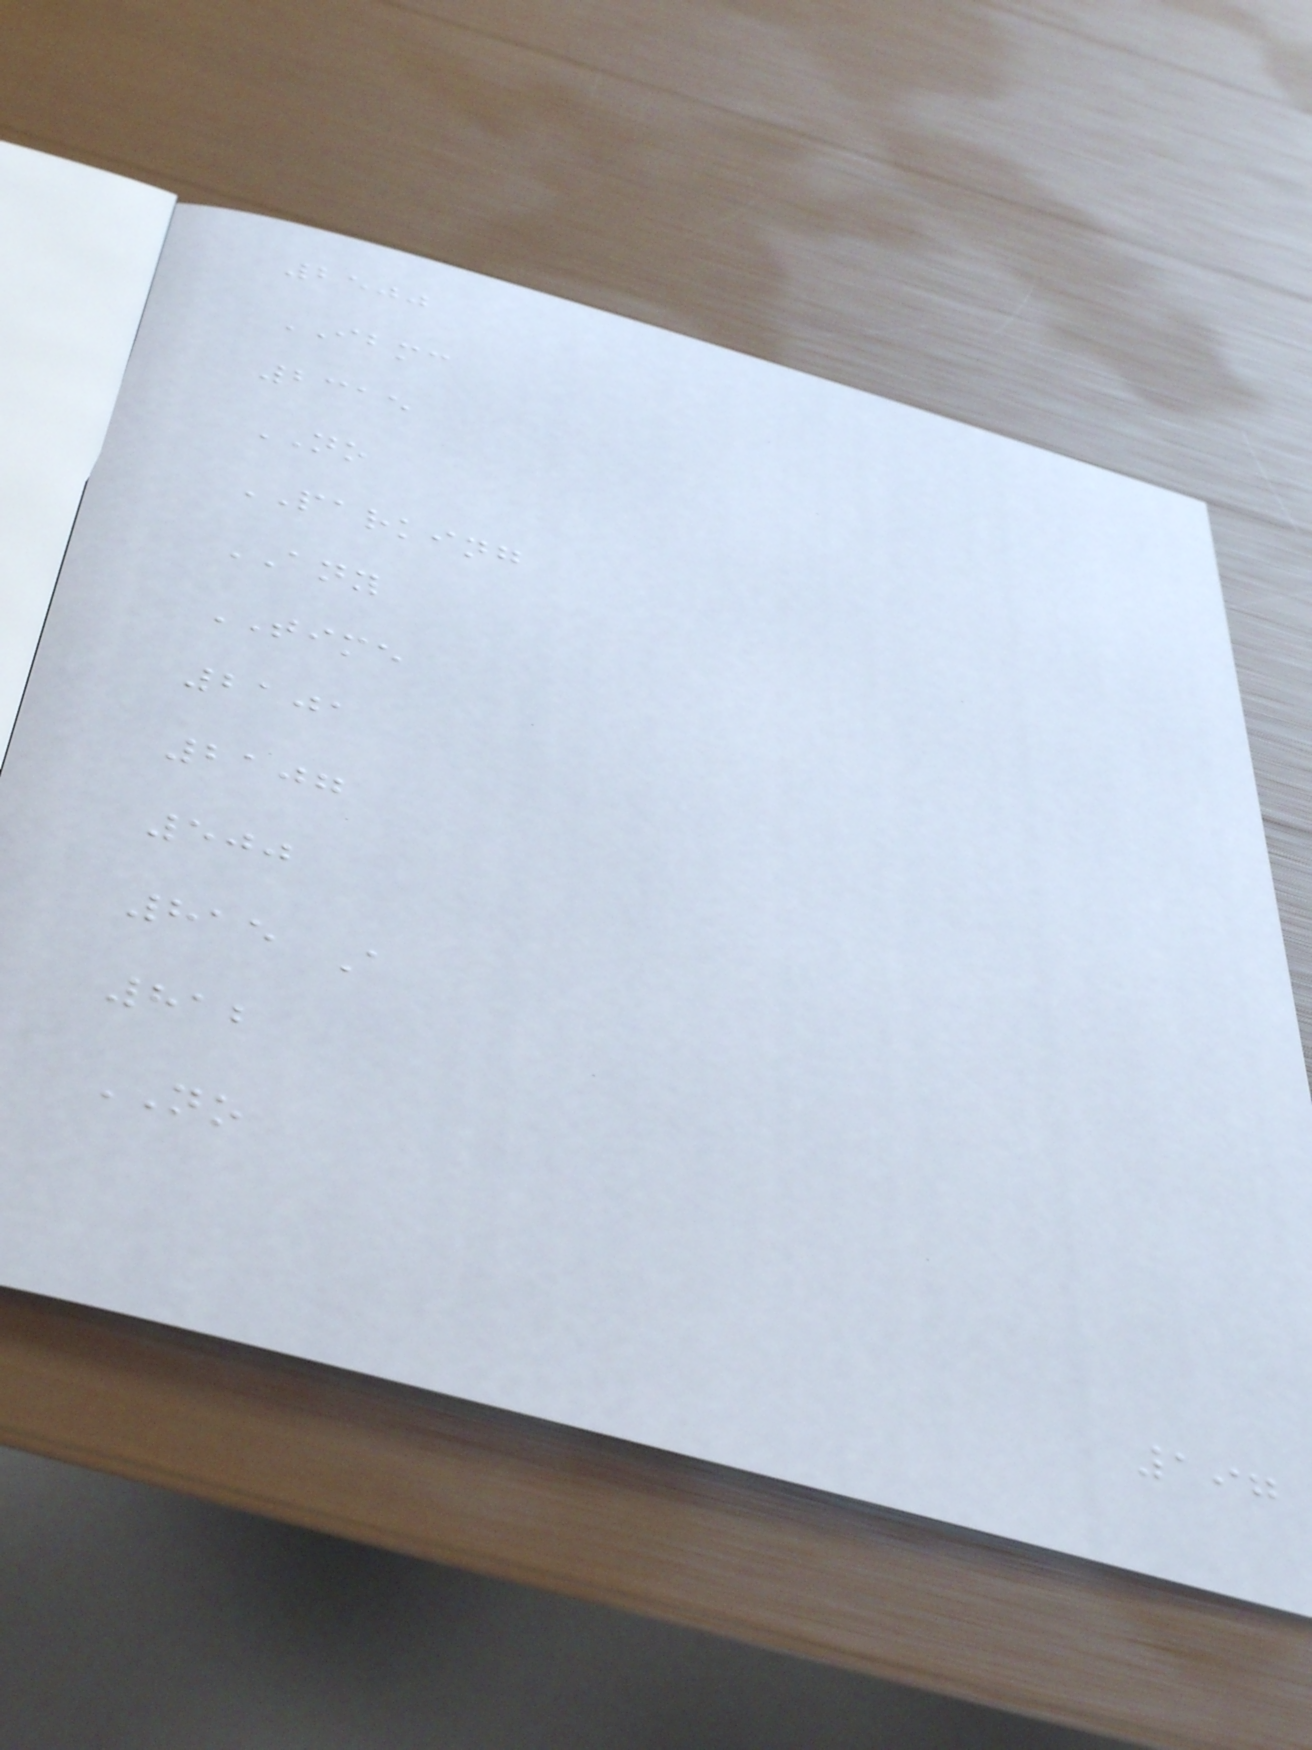2500
IBMC
2315
NO
PARKING
ANY
TIME
2101
2107
500
815 A
812
NO
197
